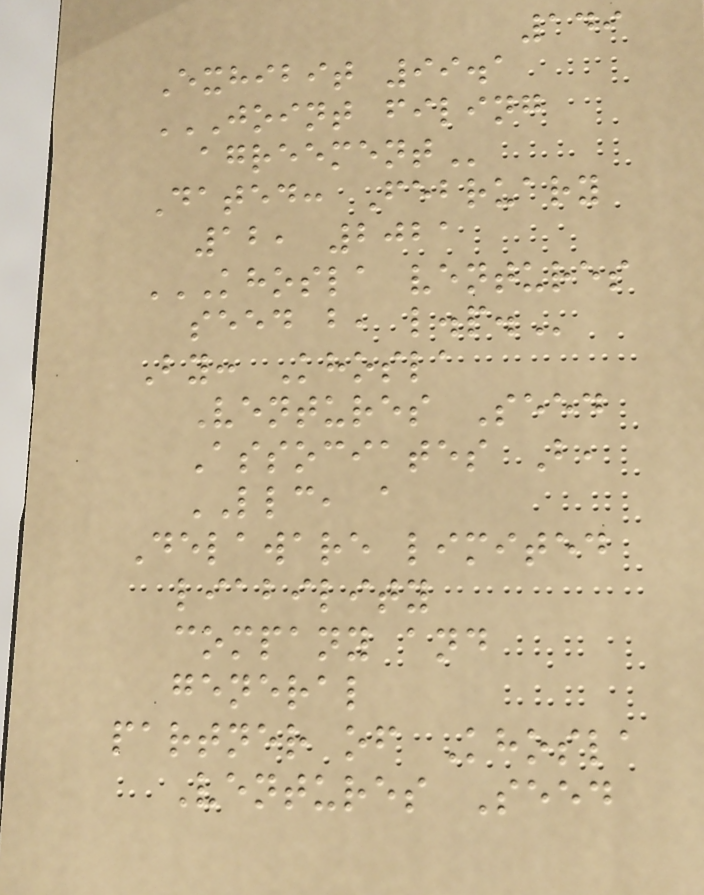149
Exhibit 99.1
JOINT FILING
AGREEMENT
Dated: February
12, 2021
KHOSLA VENTURES
SEED B, L.P.
By: Khosla
Ventures Seed
Associates B,
LLC, a
Delaware limited
liability
company and
general
partner of Khosla
Ventures Seed
